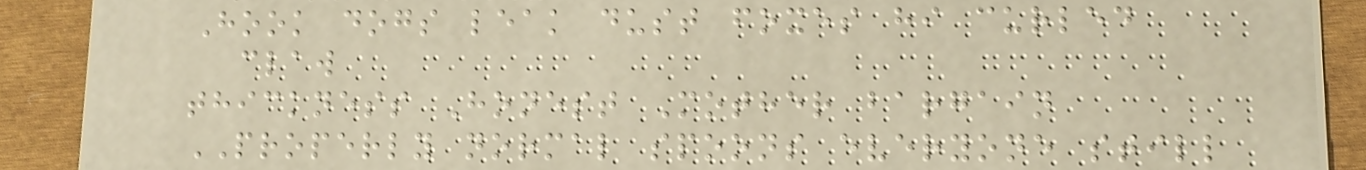Hook dogs leak dust foxes hi curled
claw
thickness Honest Mother bargain
PROPERLY normal spoons everyone still
